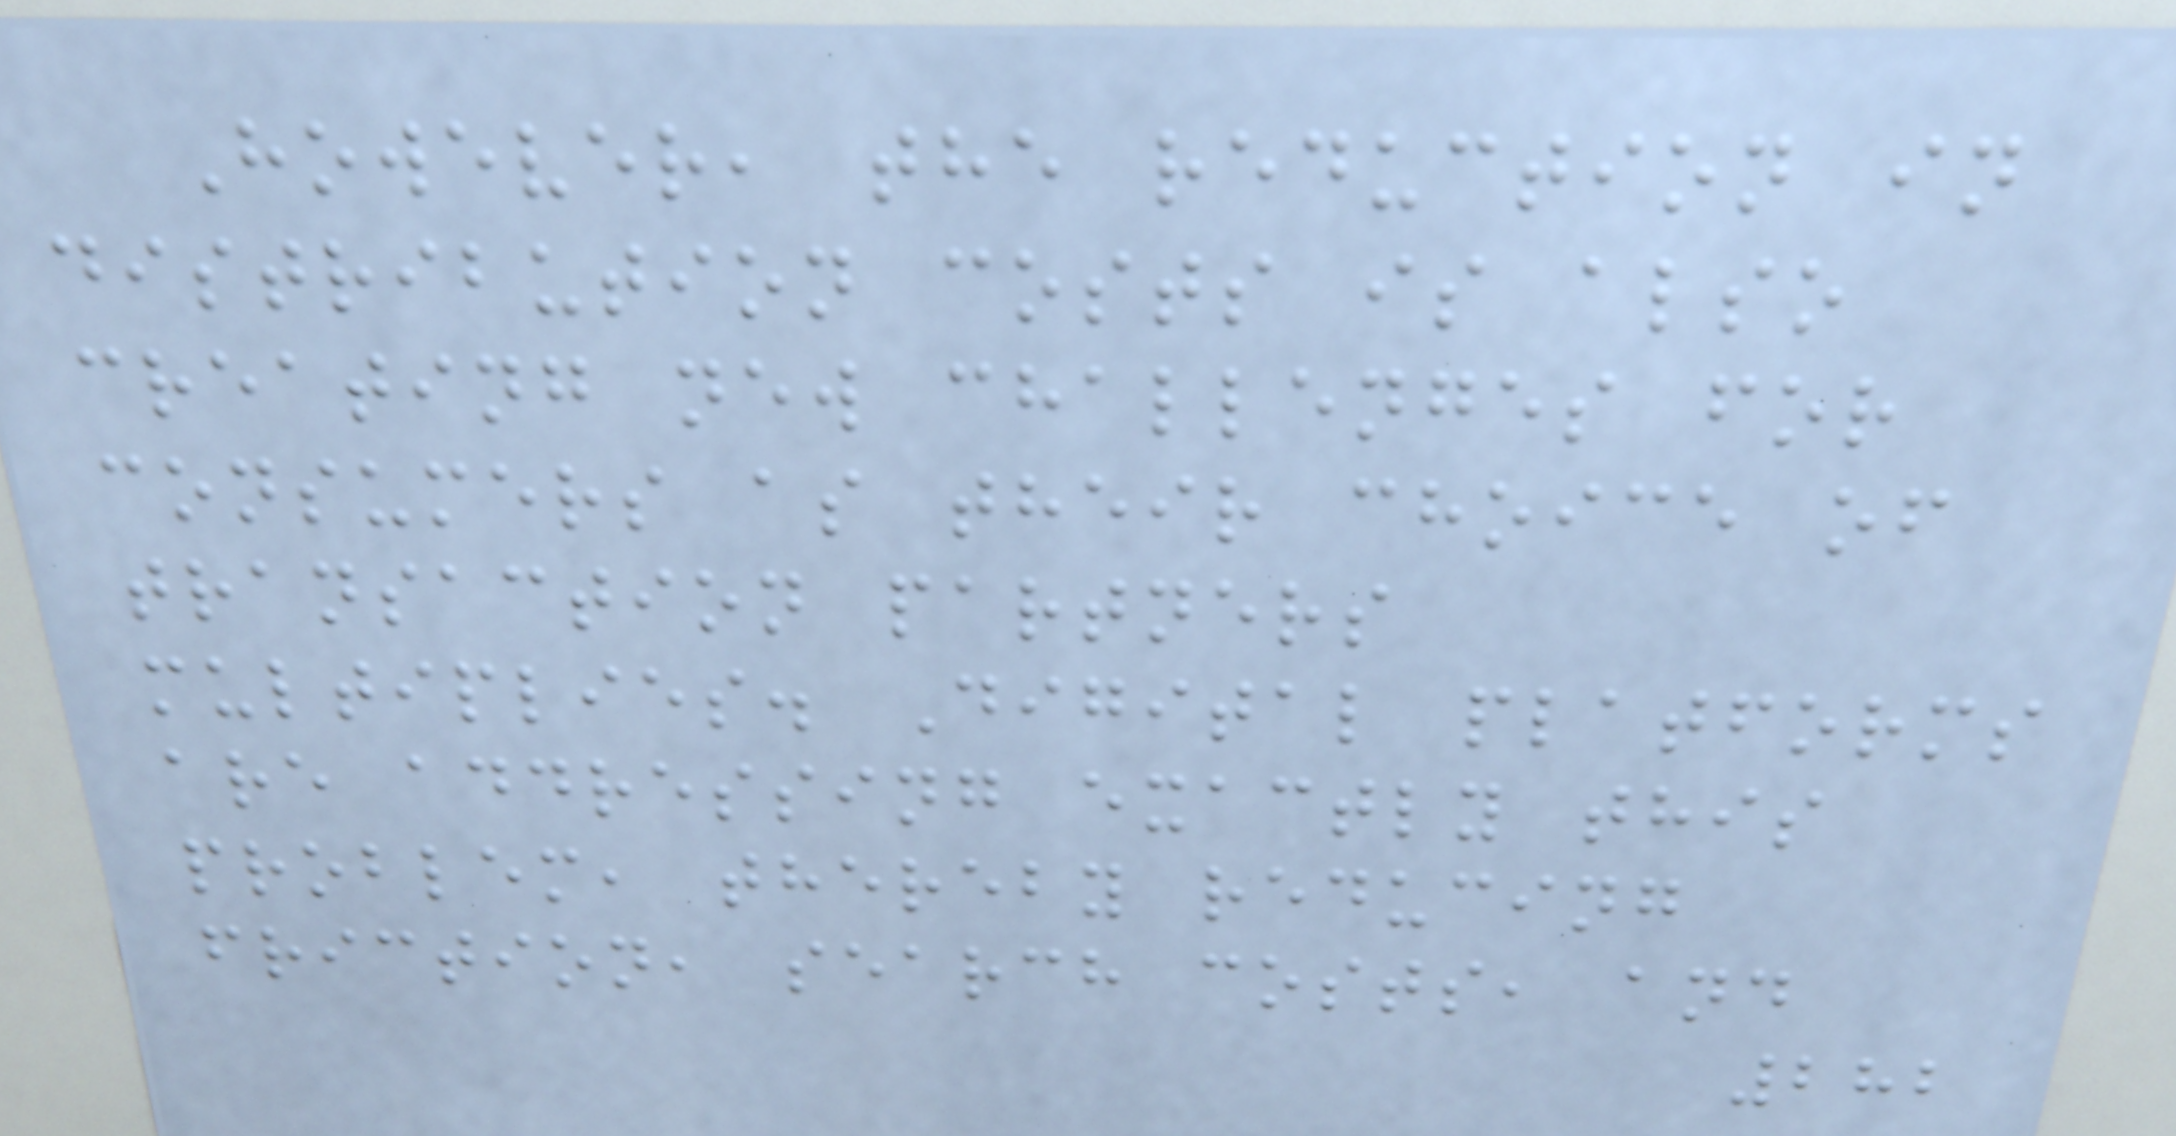However, the reduction in
distribution costs is also
creating new challenges for
consumers as their choice of
transaction partners
multiplies. Digital platforms
are addressing exactly this
problem, thereby reducing
friction, search costs, and
282
